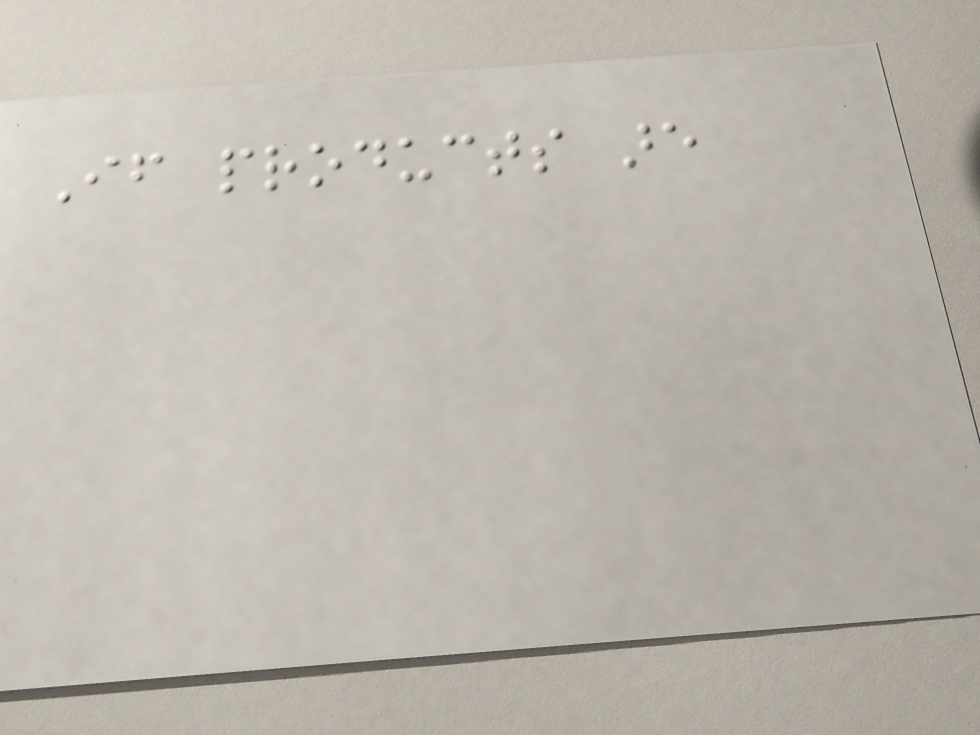If products are
